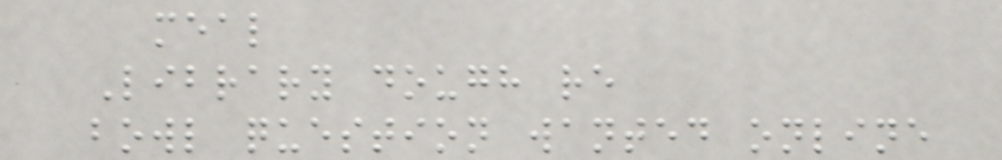meal
Library dough re
bowl question wanted online
